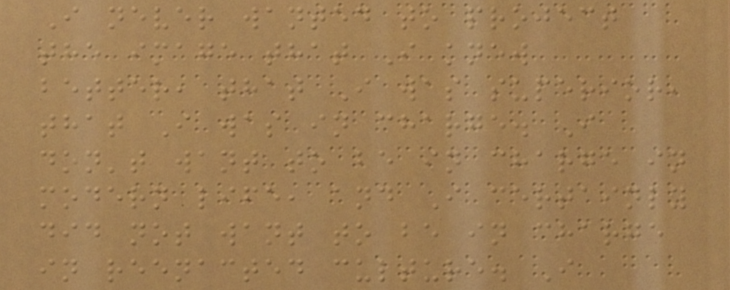I never wanted to project
the image that I knew
better, that I was superior,
that I was in charge. I
don't want to be in charge in
modern life, and I certainly
did not want to be in charge
in reenacted culture. I
